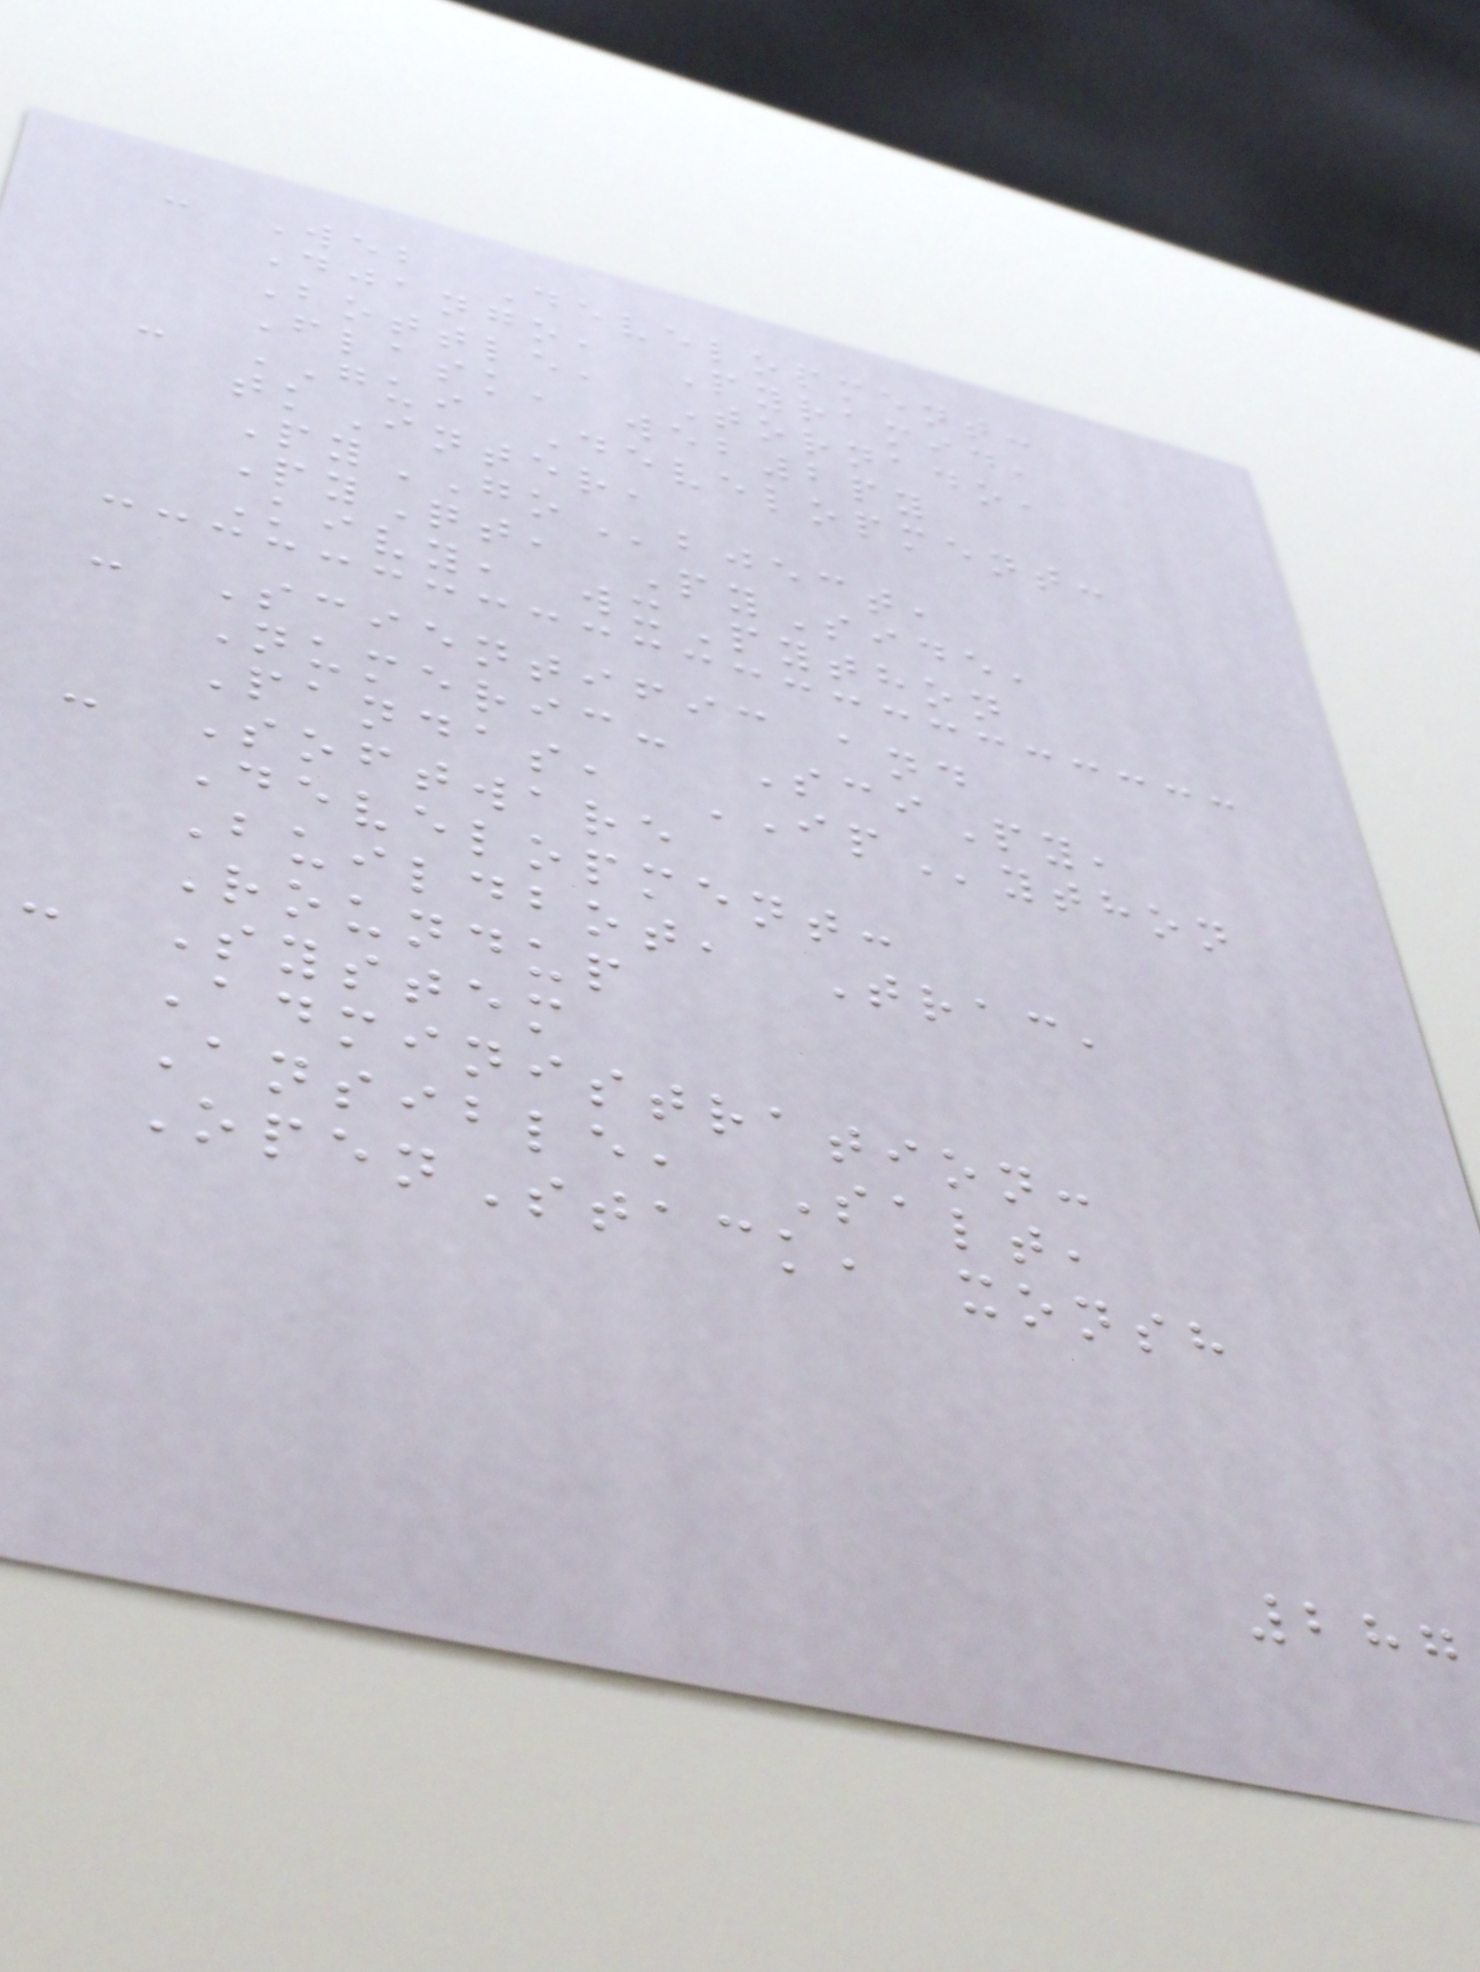- Web Development:
Django, Pyramid,
Bottle, Tornado,
Flask, web2py
- GUI Development:
tkInter,
PyGObject,
PyQt, PySide,
Kivy, wxPython
- Scientific and
Numeric: SciPy,
Pandas, IPython
- Software
Development:
Buildbot, Trac,
Roundup
- System
Administration:
Ansible, Salt,
OpenStack, xonsh
287
